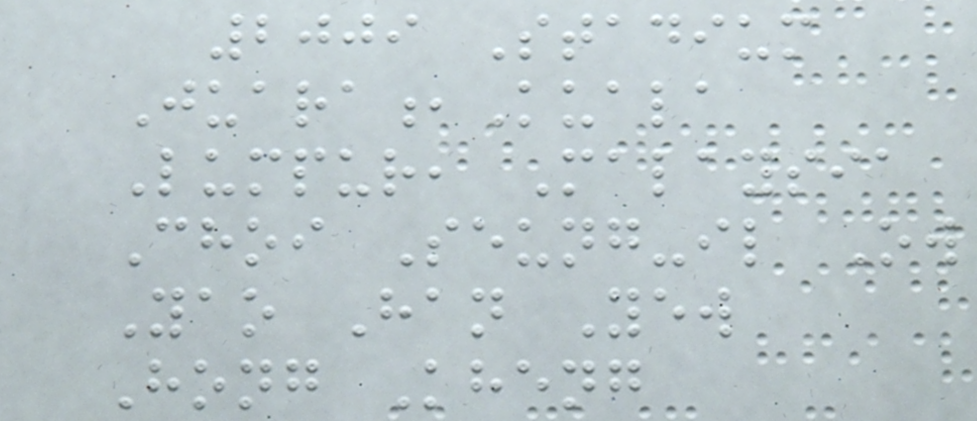2009 Stadium
Juara,Kuala
Lumpur, Malaysia
Choi Seung-il Ow
Yao Han Yew
Hong Kheng
